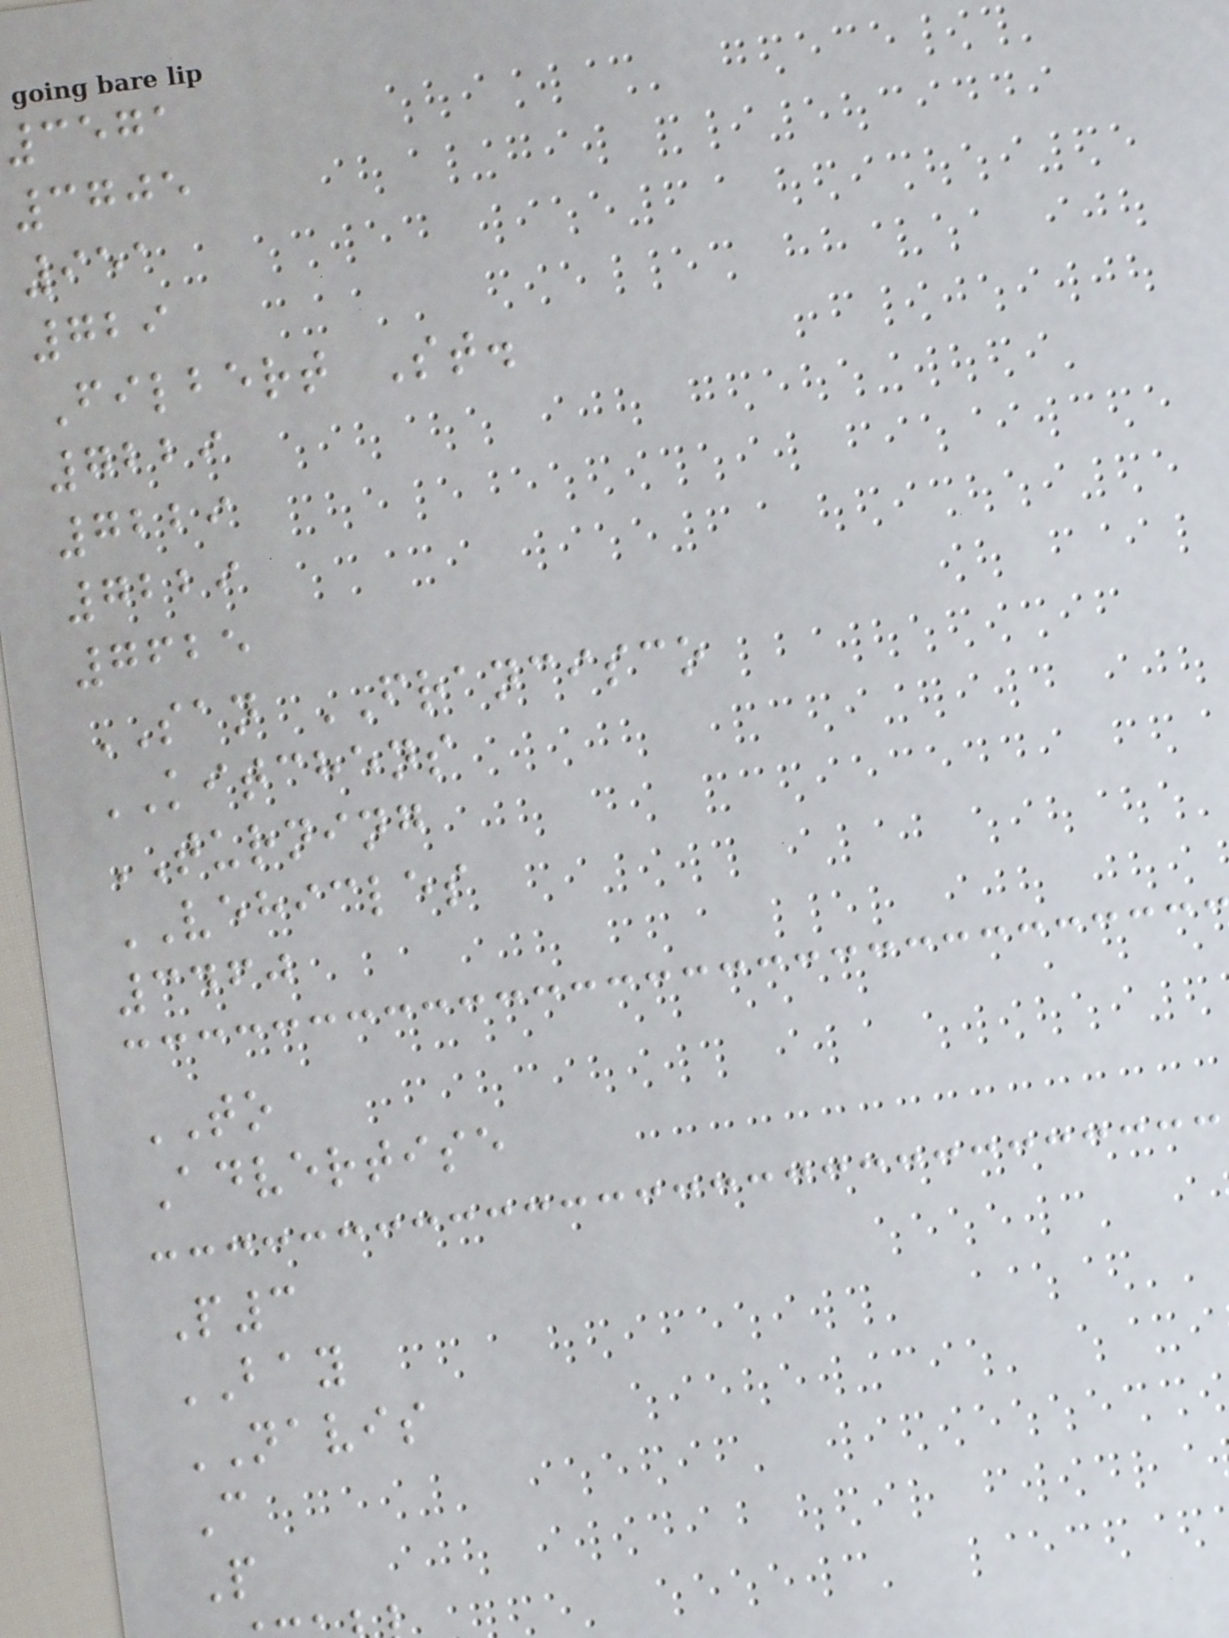3571
3705
951
729
Filbert St.
7229
7229
7229
7625
SAN FRANCISCO
KITCHENS
TURNING
VEHICLES
3460
TO
Advertise
P3
BAY
NAVIS
C
P
